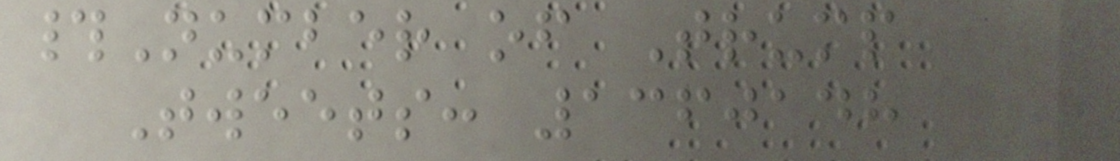#Number of Trump
Tweets: 1360148
